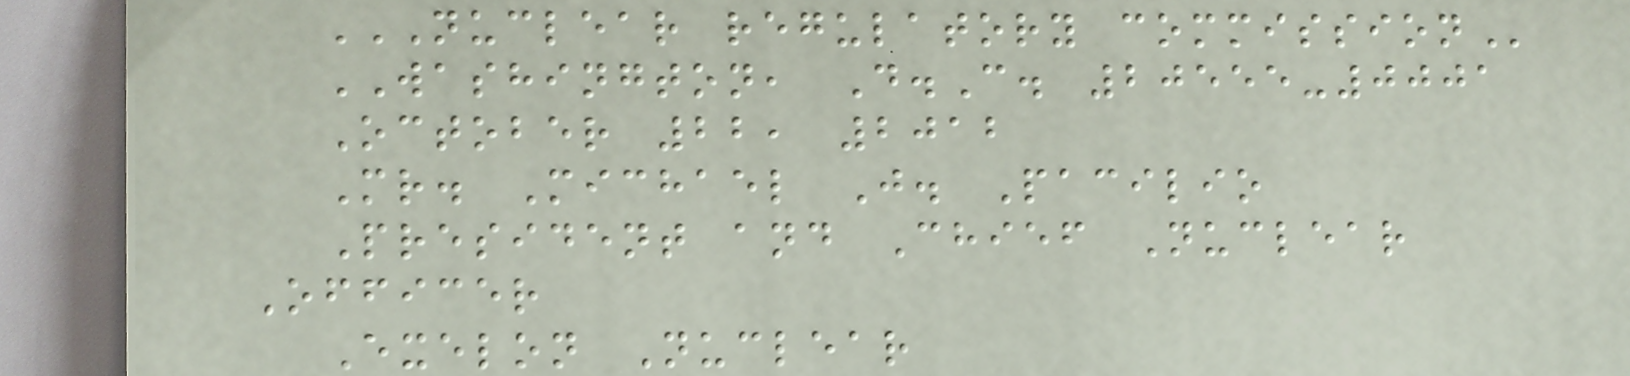NUCLEAR REGULATORY COMMISSION
WASHINGTON, D.C. 20555-0001
October 22, 2012
Mr. Michael J. Pacilio
President and Chief Nuclear
Officer
Exelon Nuclear
